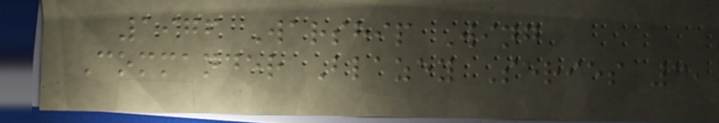1976 Warship Wing
Commander Blazey Series 3,
